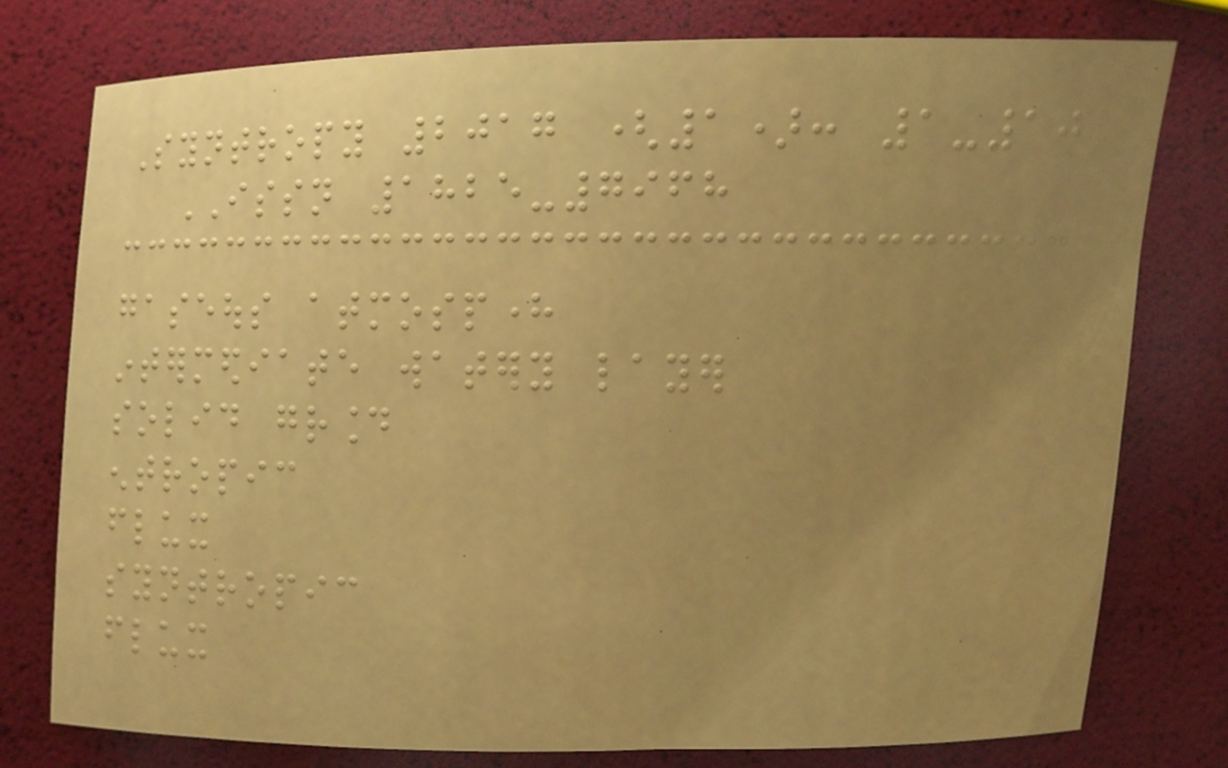Syntropy 2017 (1): 1-10
ISSN 1825-7968
gaseous atmosphere
intermediate watery layer
solid ground
entropic
flux
syntropic
flux
